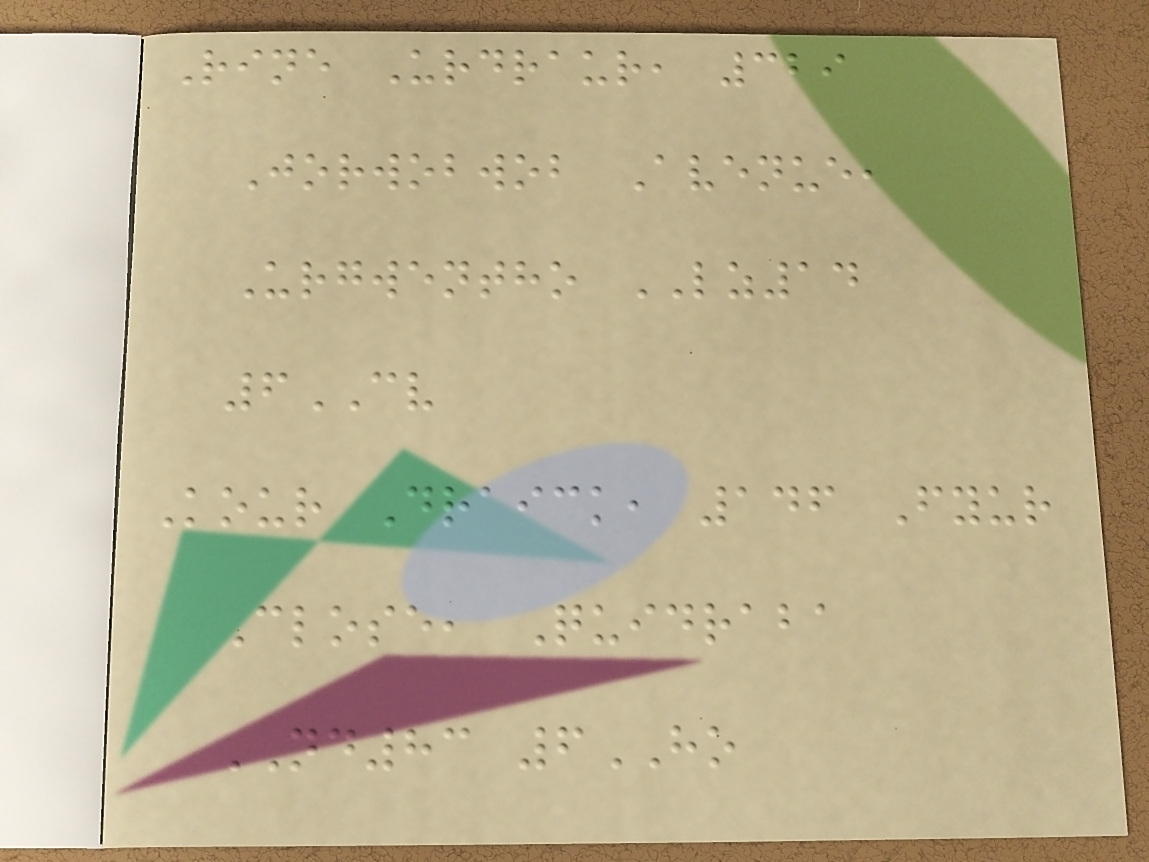Rine Urdraur, 329
Jorwobwob Avenue,
Urgwentho LZ14
6CV
Kour Draick, 146 Fyur
Close, Quidraba
ND83 6HO
